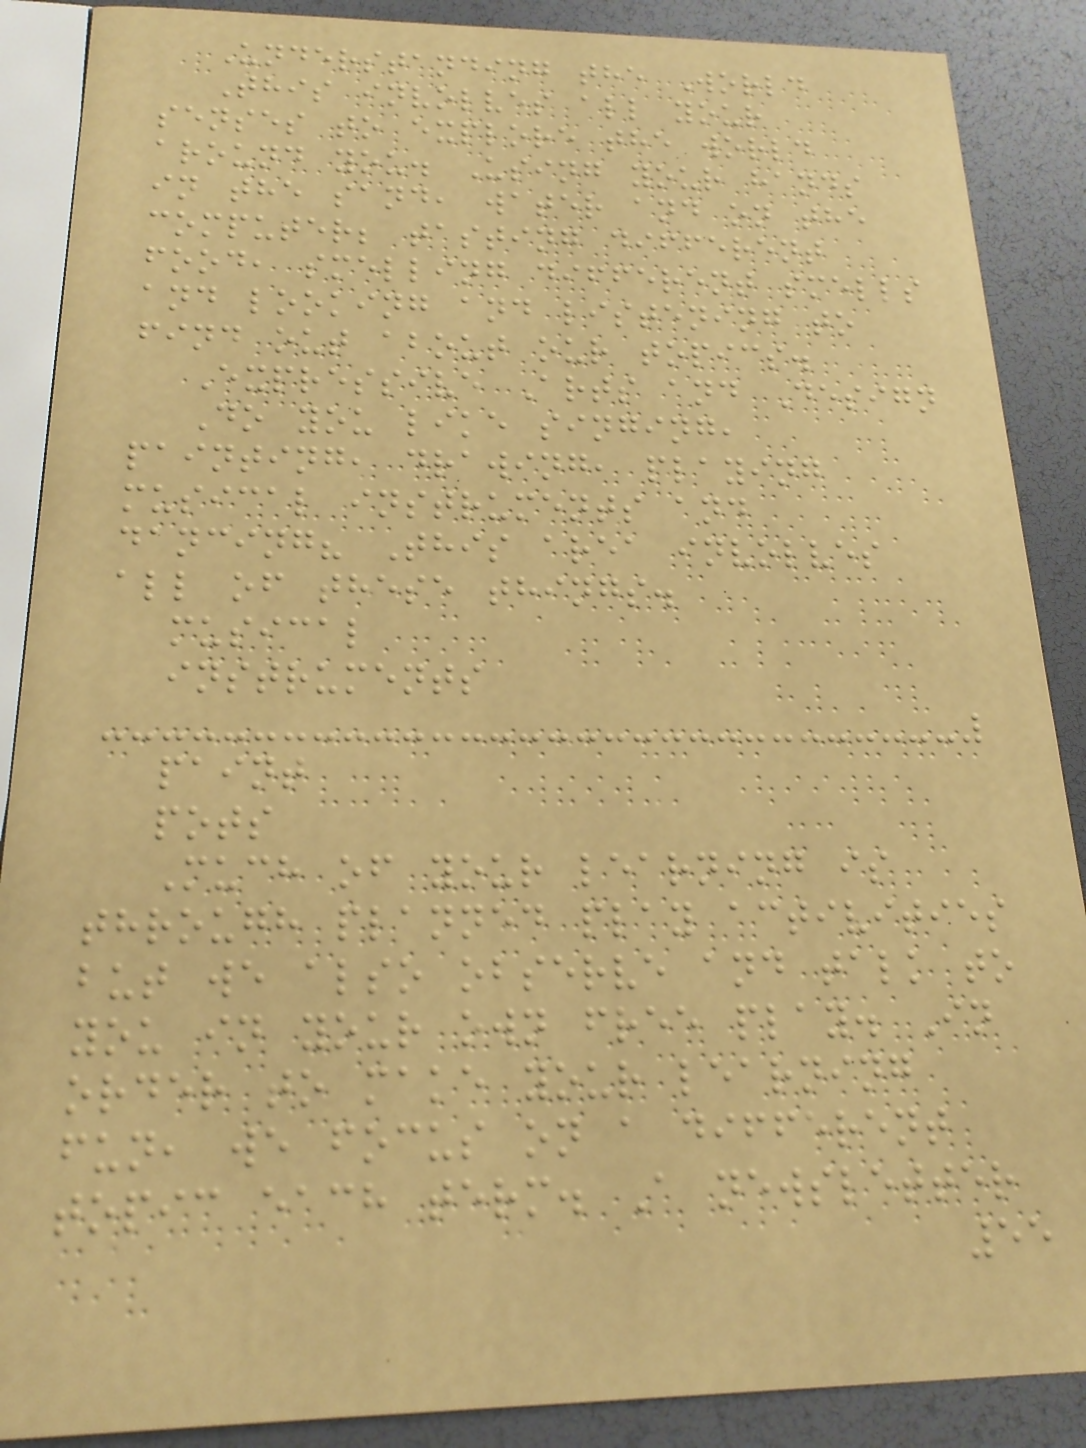Understanding the World
This involves all your
senses to explore the world
around you. Using your hands
in the sand, water and on the
computer; tasting different
food, smelling different smells
and looking and listening to
find out about our topics.
Expressive Arts and Design
Do you like singing,
painting, drawing, playing
musical instruments and
dancing? This area involves
all of these things.
musical
instruments
paint
pots
Much of your learning is
through planned play activities
but we also observe and talk to
you in your own free play. In
order to make your learning
fun, we focus on a different
topic each term. A newsletter
55
